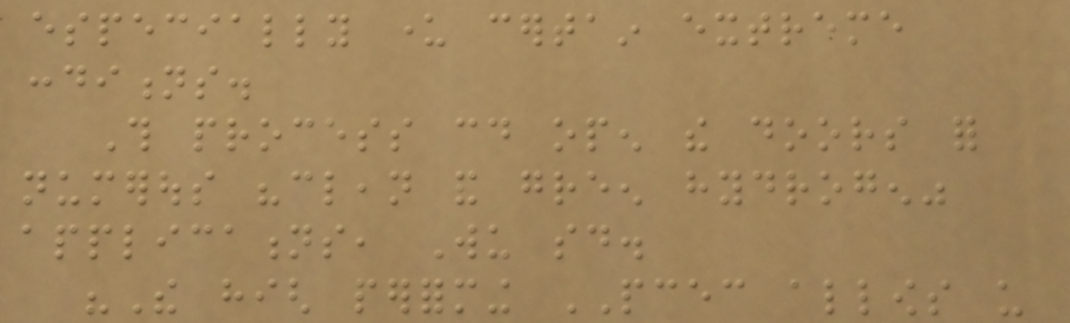especially under certain extreme
conditions.
This process could open the doors for
numerous "clean and green hydrogen"
applications, Wu said.
"The high performing PCEC allows us
